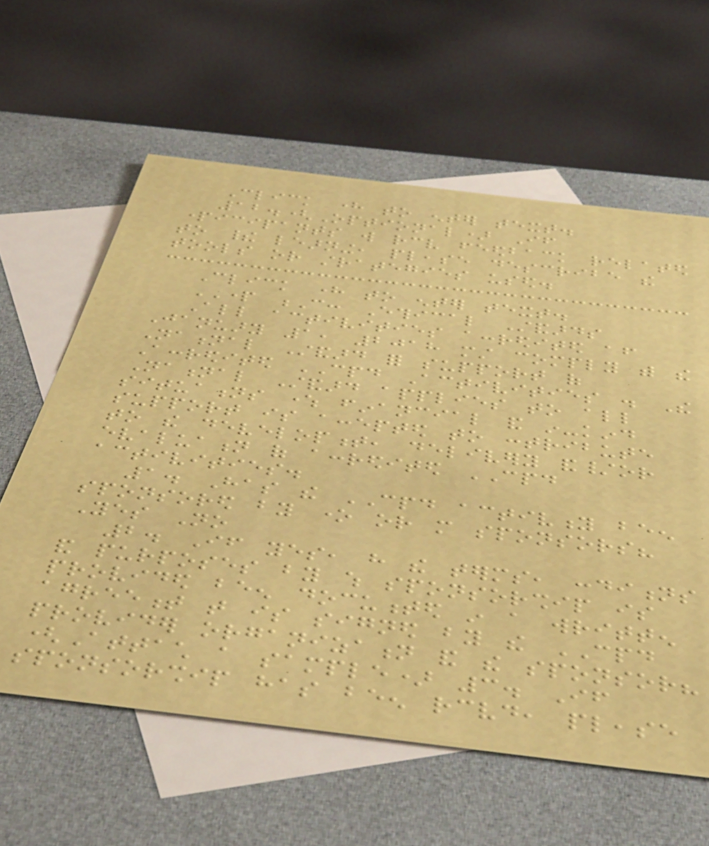Click here to enter text.
12.(Optional) If
participants will receive feedback related
to their learning, please describe the
tools or strategies used.
Click here to enter text.
PART C: Ethical Standards
All activities accredited after
January 1, 2018 must comply with the
National Standard for support of
Accredited CPD Activities . The
National Standard applies to all
situations where financial and in-kind
support is accepted to contribute
to the development, delivery and/or
evaluation of accredited CPD
activities.
1. Has the CPD activity been
sponsored by one or more sponsors?
Yes No
2. If yes, have the terms, conditions
and purposes by which sponsorship is
provided been documented in a written
agreement that is signed by the CPD
provider organization and the sponsor?
(Attach a sample) 3. If
sponsorship has been received, please
